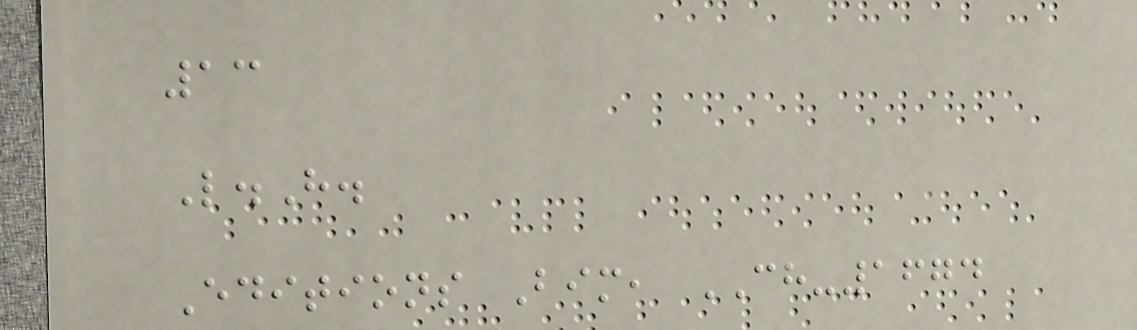13
L.H.
Editions Bim, CH-1674
